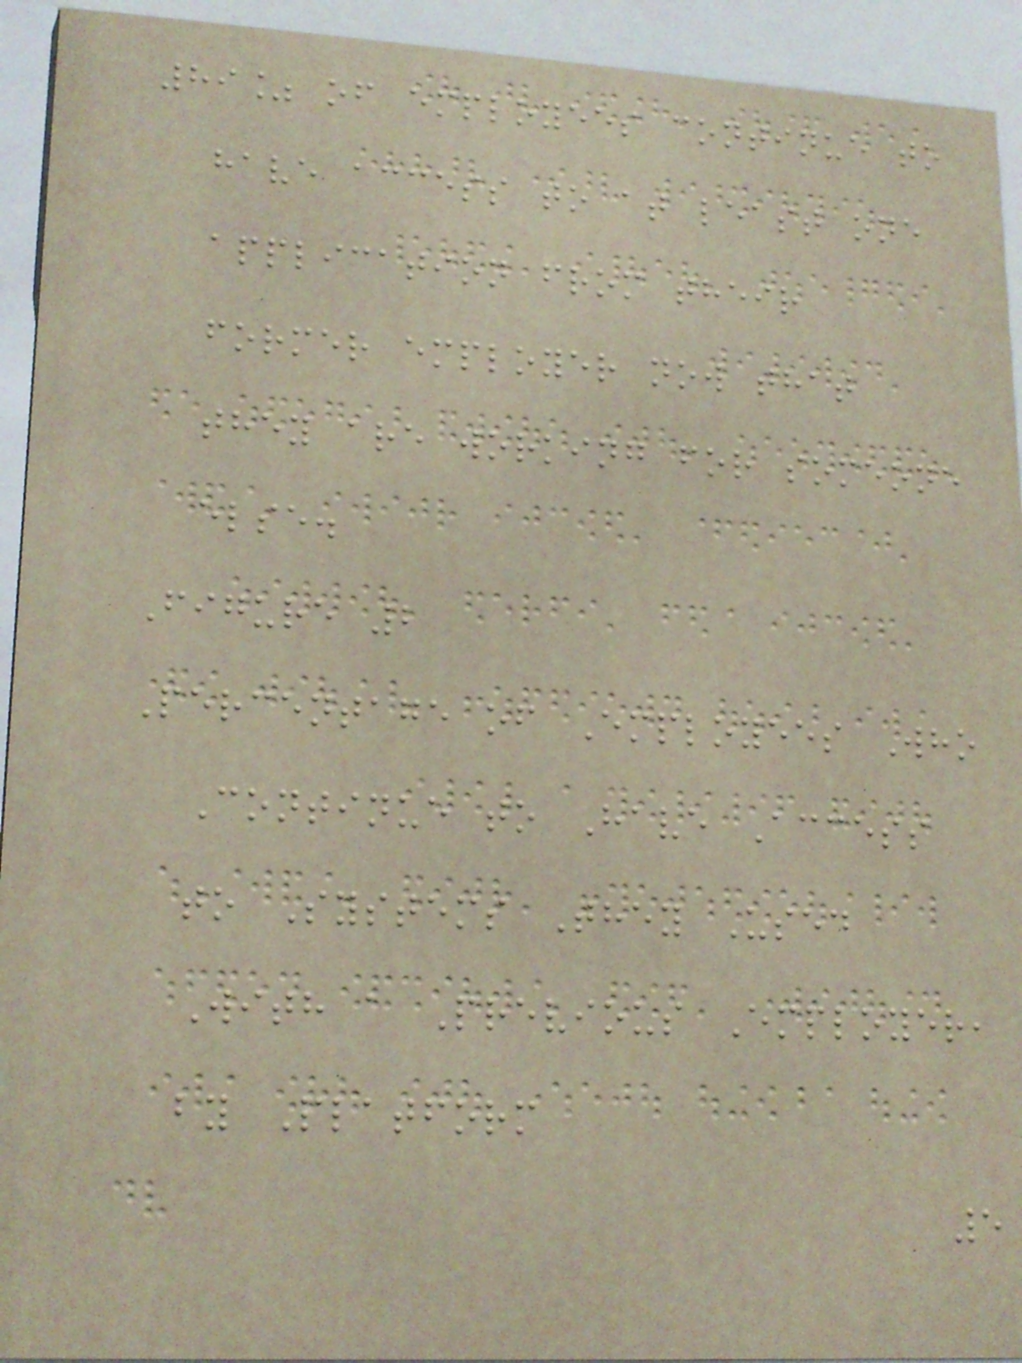89% of employees continue to
have access to at least one
application from their
former employer now that
they are working for someone
else.
Figure 2
Percentage of Employees Who
Continue to Have Access
to Systems They Used
With a Previous Employer,
by Platform
5
